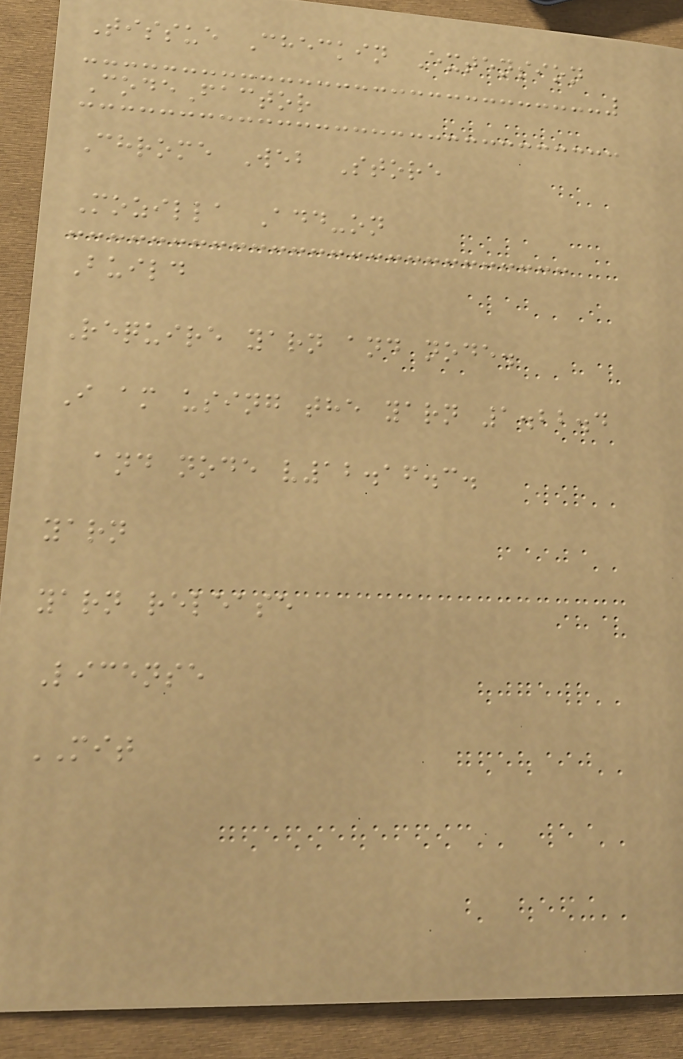Tissue Checkin Extension
CodeFactor
Chrome Web Store
Mozilla Add-on
Build
Require yarn and node.
I am using the yarn 1.22.4
and node v12.16.3.
yarn
yarn release
License
MIT
